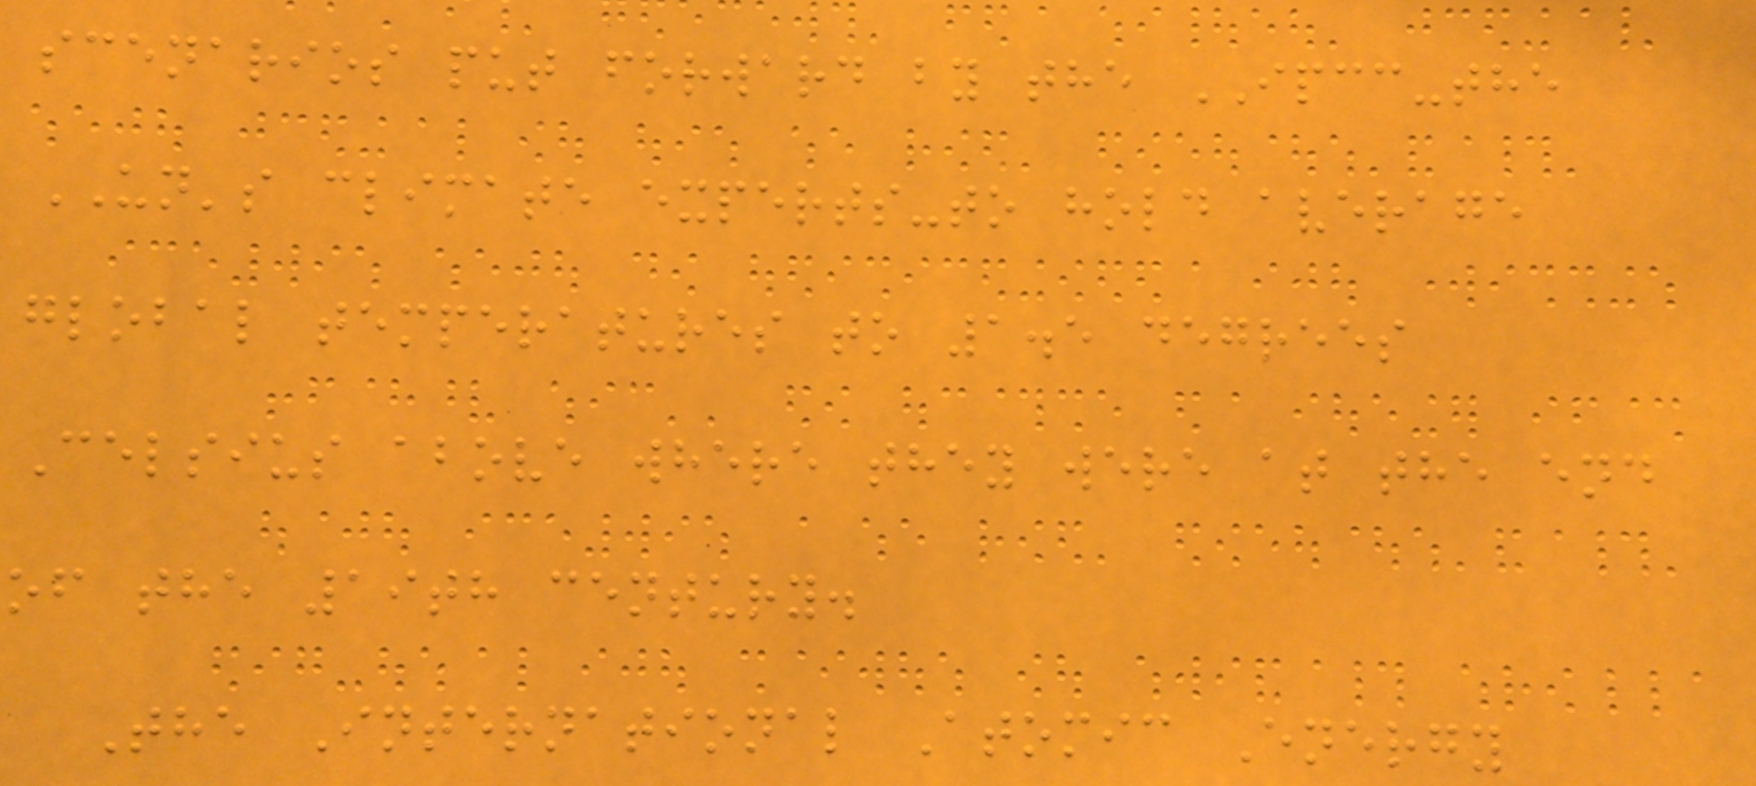scenarios put forward by the IPCC-the
UN's climate experts-to hold average
global temperatures to 1.5 degrees
Celsius above where they were at the end
of the 19th century.
The International Atomic Energy
